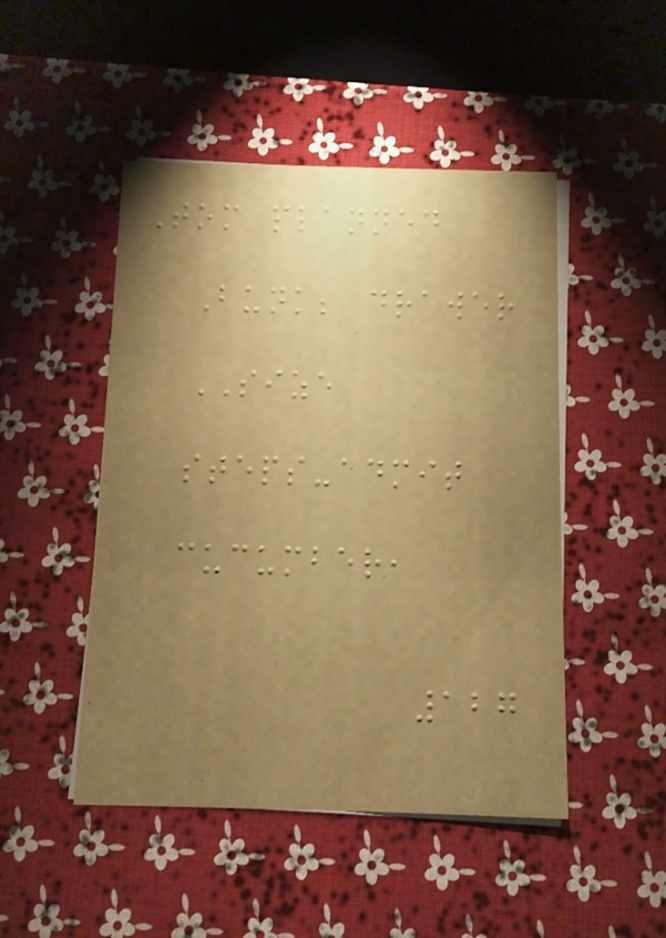Tom planned
Bunk; drawer
SIZE
steps-admit
cucumber,
127
